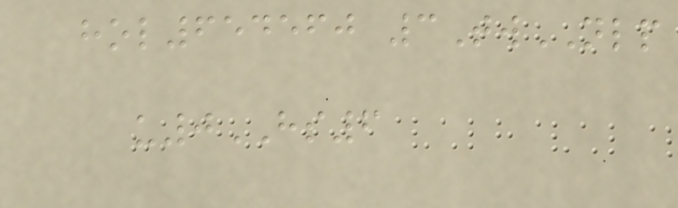hol654560 3TwNLP
u0HS6
